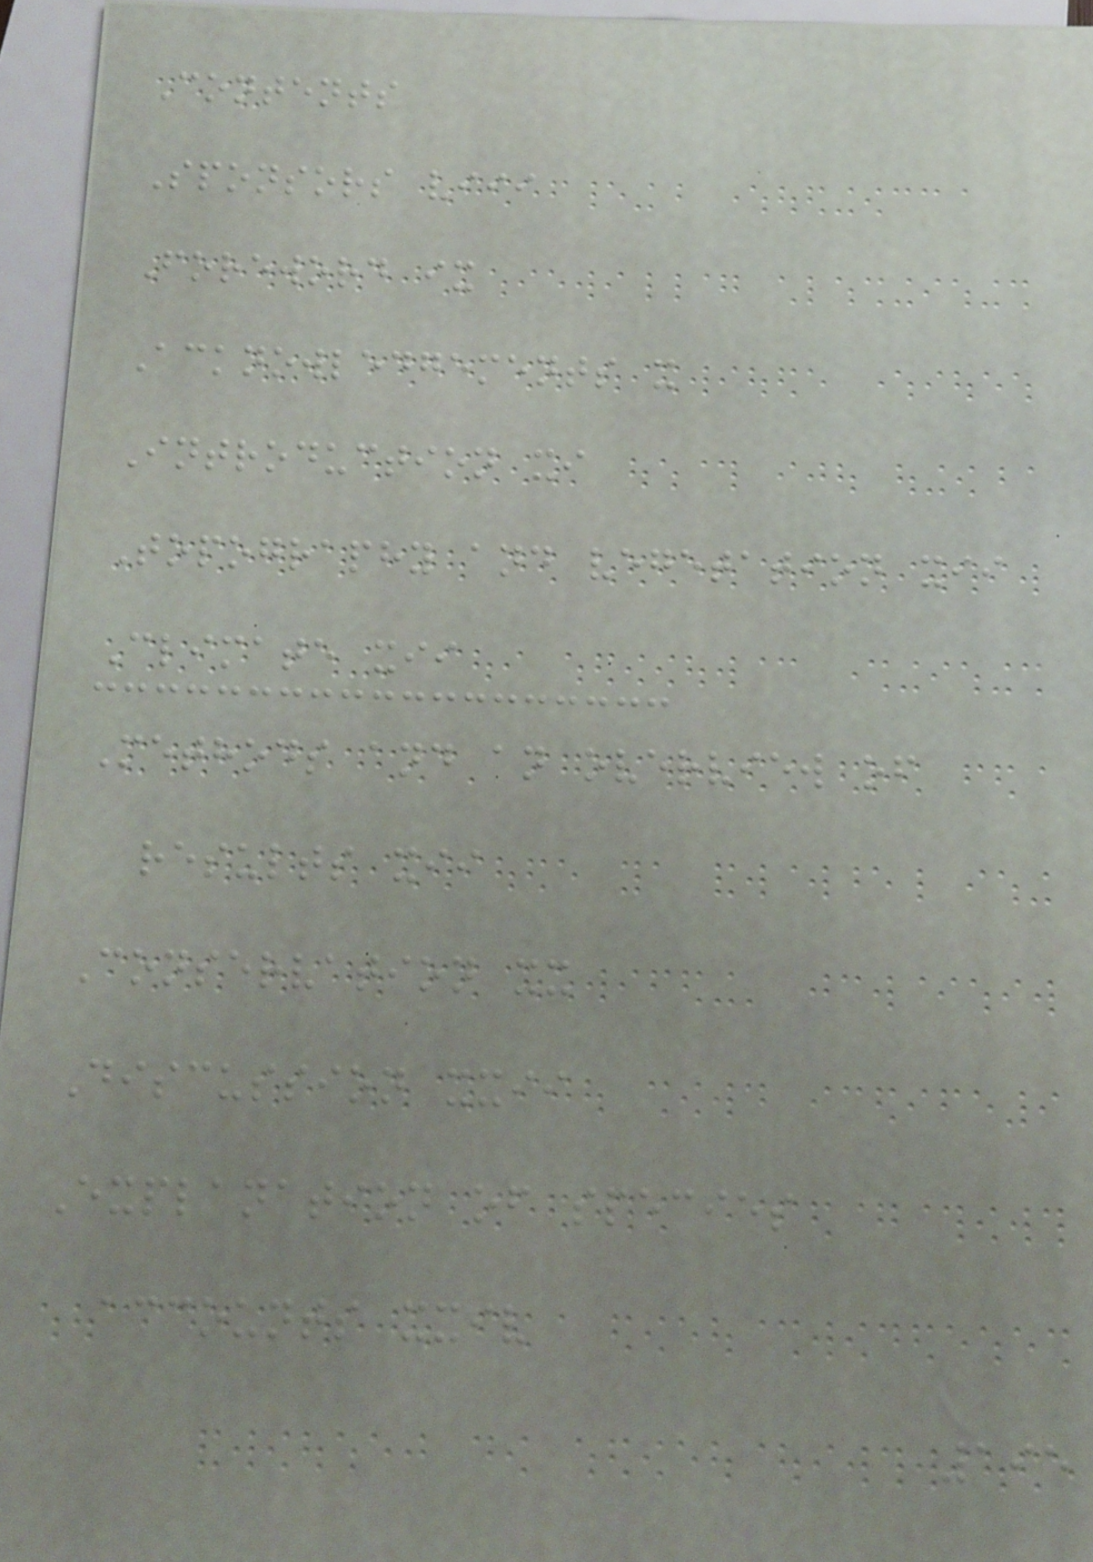Contents
Sponsors viii
Foreword ix
Acknowledgements x
Introduction xi
Topography and vegetation xii
Climate xii
Methods and an overview of
results xii
Conservation xx
Discussion xxii
Explanation of species
accounts xxiv
195
